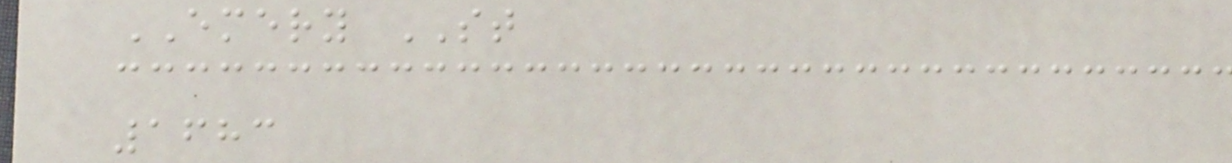EMERY ST
1683
